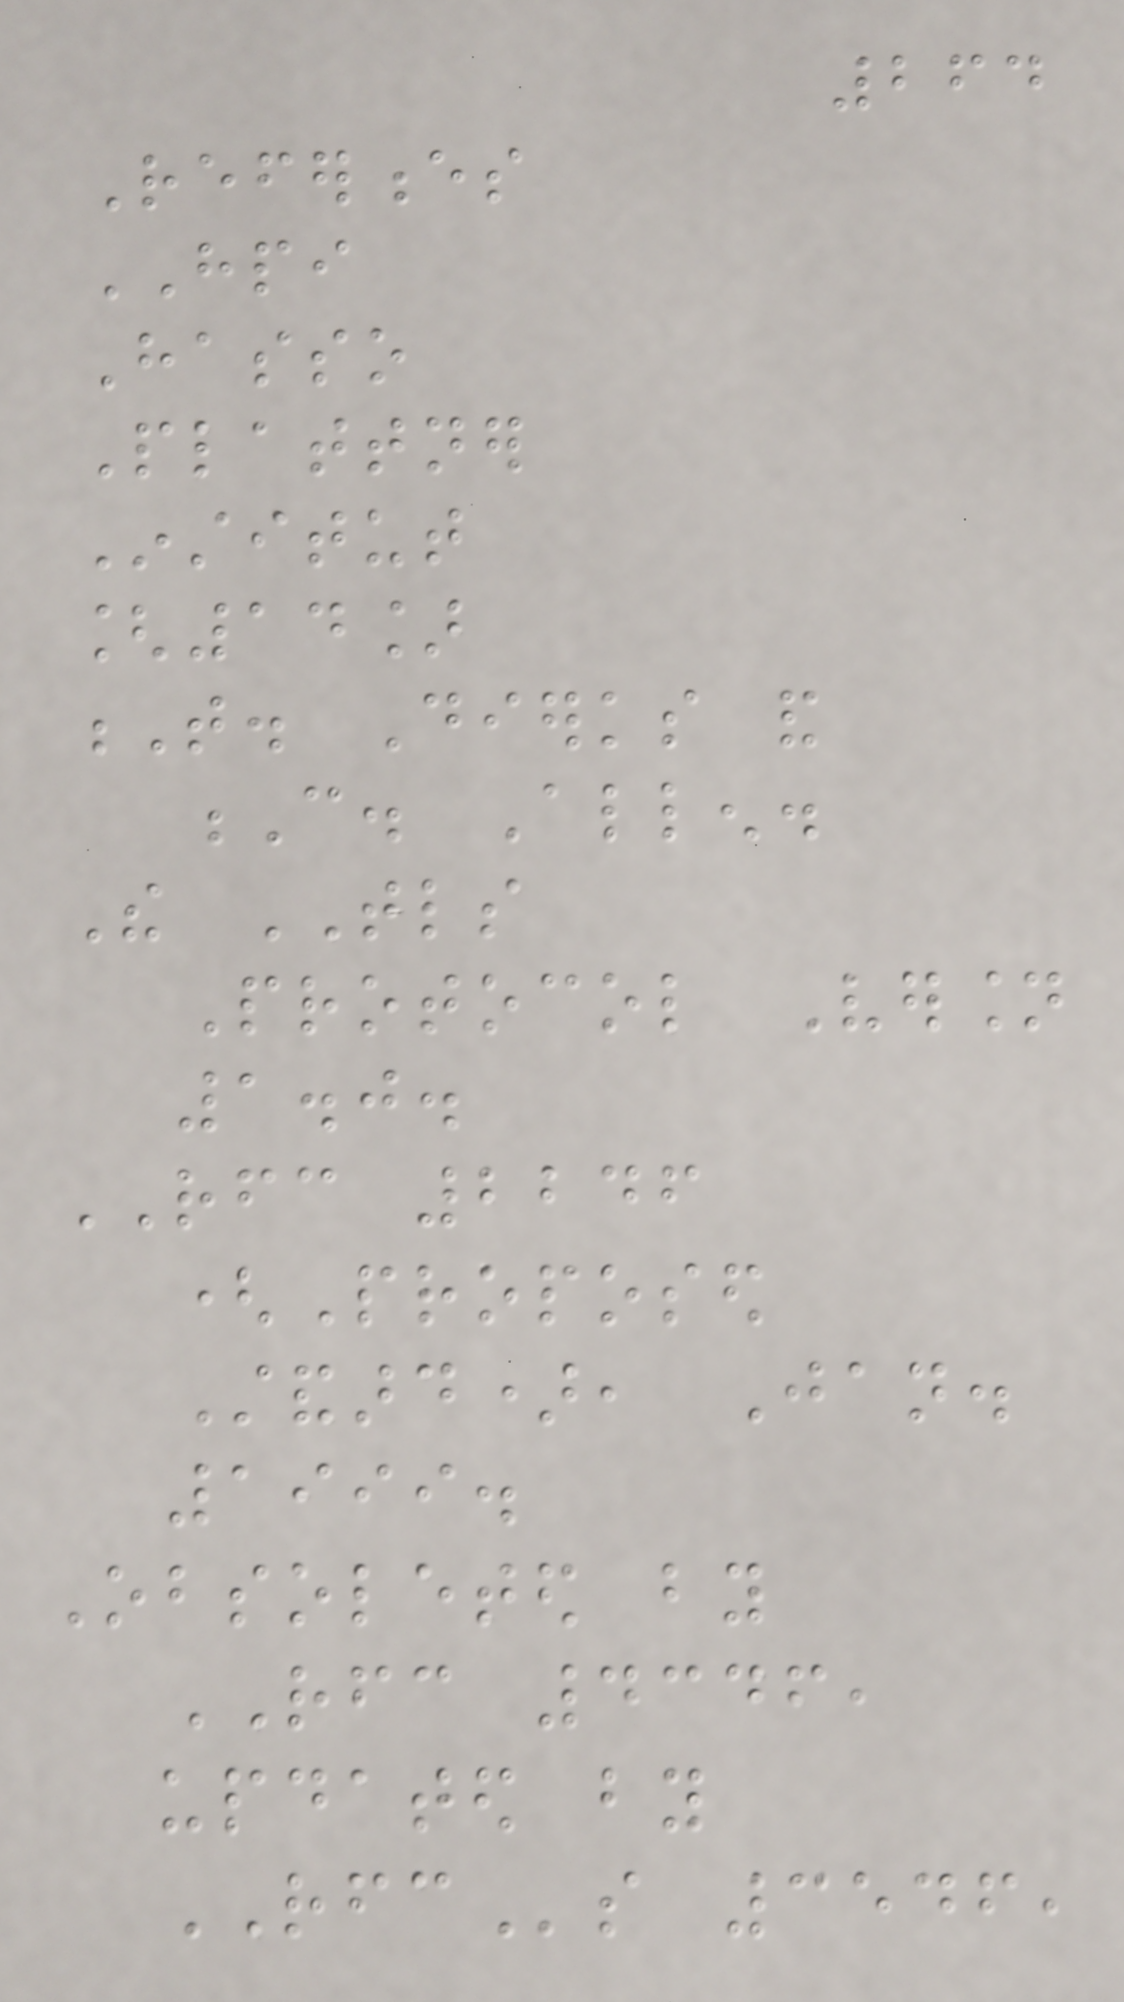264
References
HPI
Hasso
Plattner
Institut
[14]
T. Dierks and
C. Allen.
The TLS
Protocol Version
1.0.
RFC 2246
(Proposed
Standard), Jan.
1999.
Obsoleted by
RFC 4346,
updated by
RFCs 3546,
